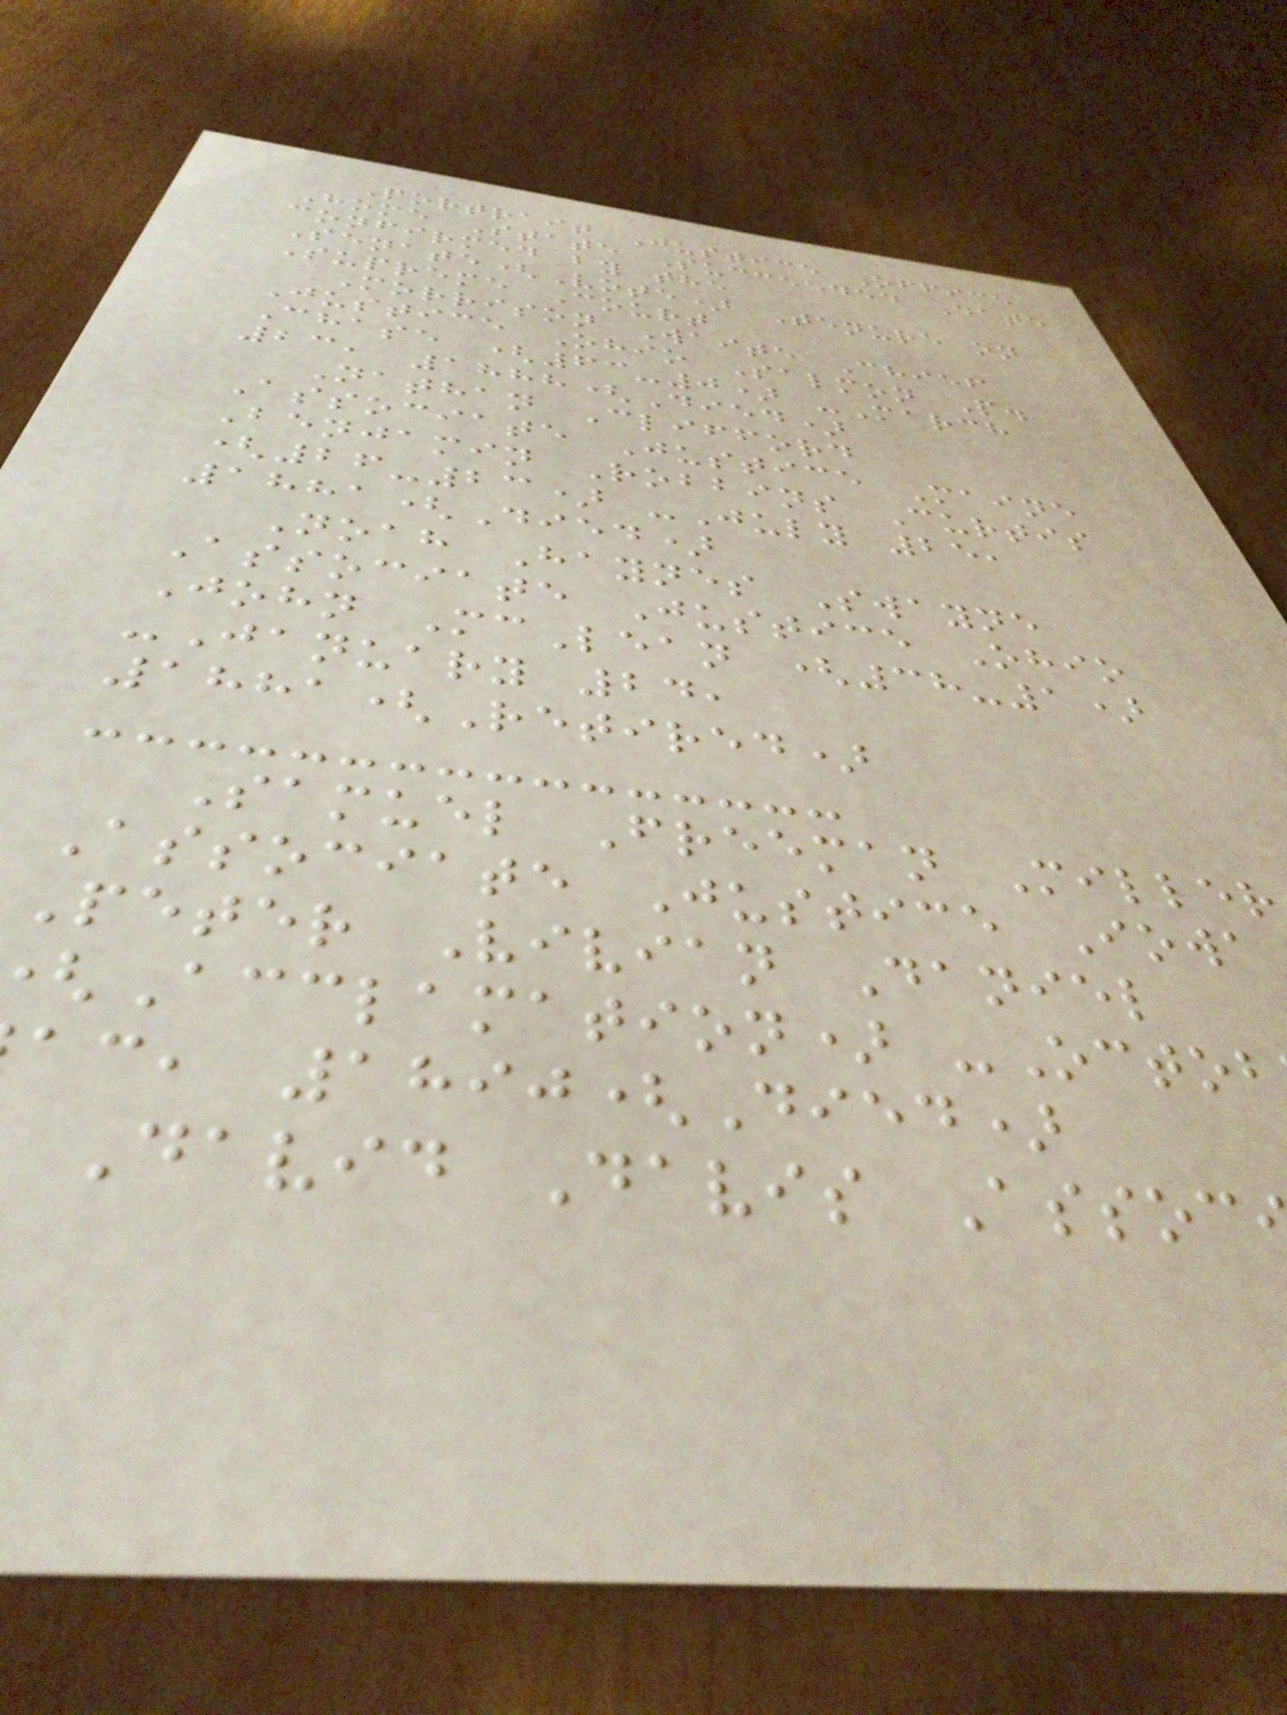Portrait Justice Office
Home State Succeeded Date
confirmed by the
Senate(Vote) Tenure on
Supreme Court
Morrison Waite Chief
Justice Ohio Salmon P.
Chase (63-0) -March
23, 1888(Died)
Nathan Clifford
Associate Justice Maine
Benjamin Robbins Curtis
(26-23) -July 25,
1881(Died)
Noah Haynes Swayne
Associate Justice Ohio
John McLean (38-1)
-January 24,
1881(Retired)
Samuel Freeman Miller
Associate Justice Iowa
Peter Vivian Daniel
Acclamation) -Octob
ac, 1890(Died)
David Davis Assoc
